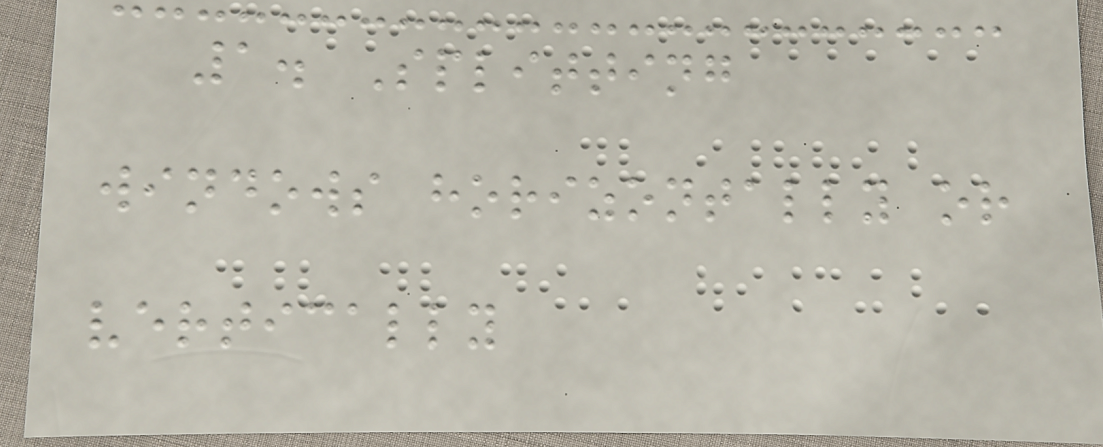1. Splitting
windows horizontally or
vertically
